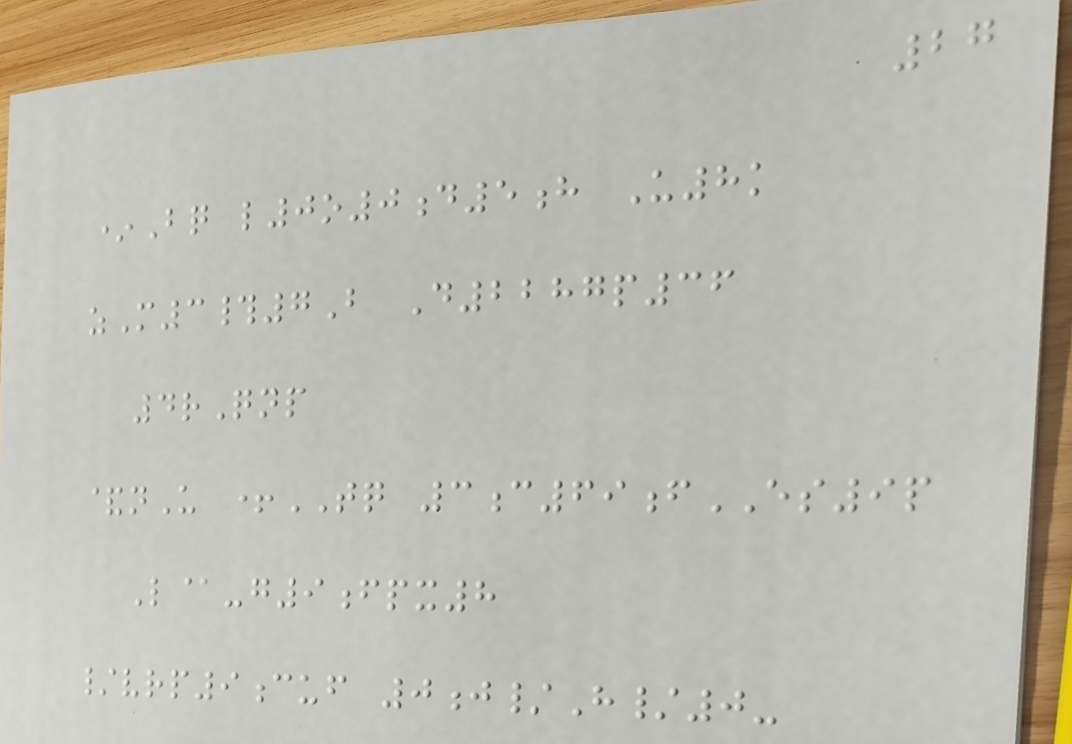27
*Bq l0o0d5h U8k
zM3#7B D2287p36
4rQnp
&nU +TQ 3c69fES9p
L@-g9fpx8
/vrp9cuf 0j/H/0-
